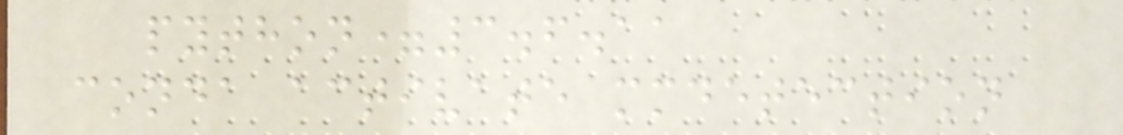python=3.6.11
conda activate mmdetection
